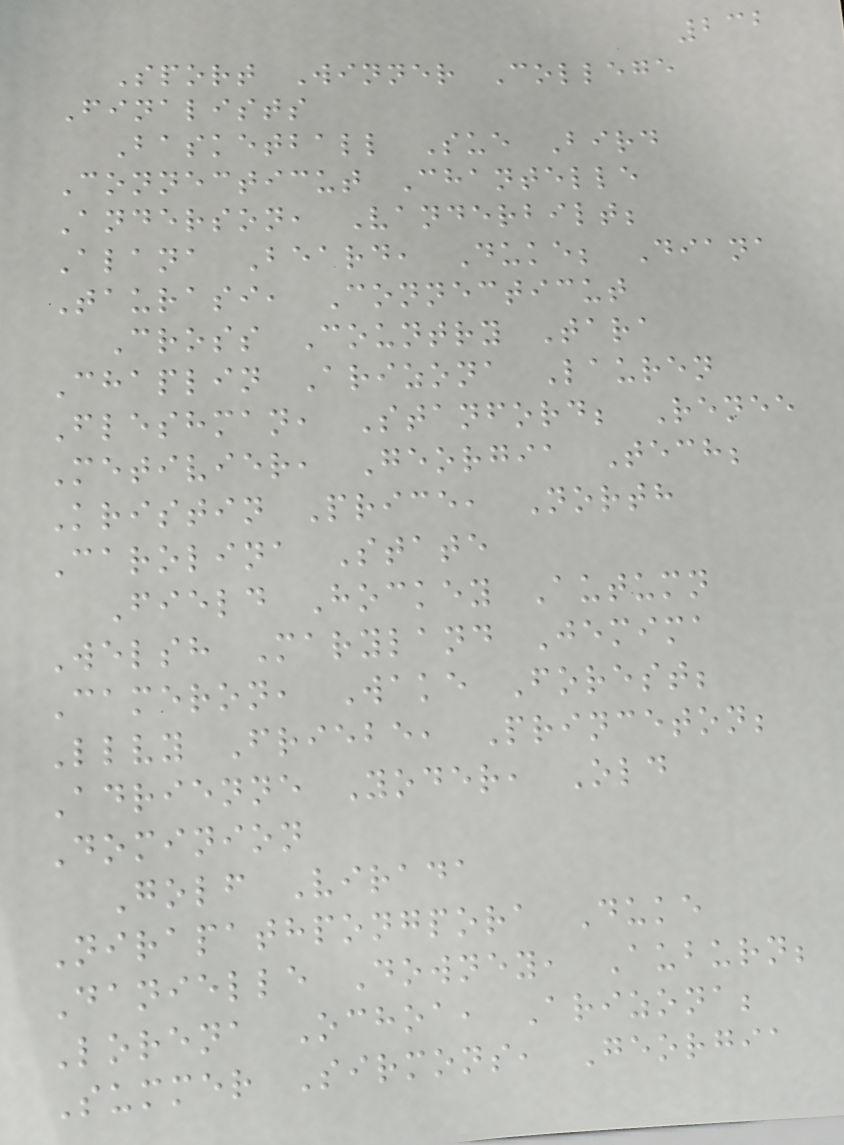232
Sport Winner College
Finalists
Basketball Sue Bird
Connecticut Chantelle
Anderson, Vanderbilt;
Alana Beard, Duke; Diana
Taurasi, Connecticut
Cross Country Tara
Chaplin Arizona Lauren
Fleshman, Stanford; Renee
Metivier, Georgia Tech;
Kristin Price, North
Carolina State
Field Hockey Autumn
Welsh Maryland Jemima
Cameron, Wake Forest;
Llvy Friebe, Princeton;
Adrienne Yoder, Old
Dominion
Golf Virada
Nirapathpongpora Duke
Danielle Downey, Auburn;
Lorena Ochoa, Arizona;
Summer Sirmons, Georgia
